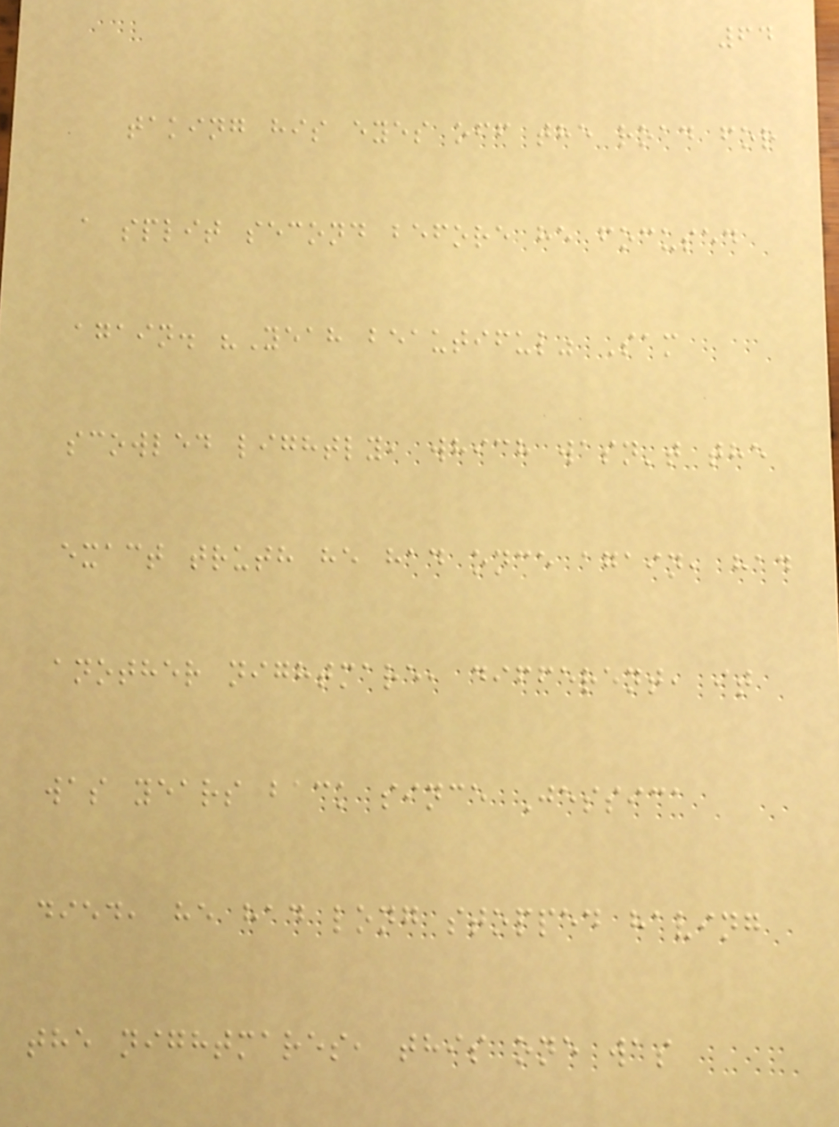64
taking his eyes off the road for
a split second before he focused
again. "Yeah beautiful" Sam
scowled lightly, which wasn't the
exact truth he had once again, had
another nightmare, different, it
was years back since Jessica
died, he had long stopped having
the nightmares, this one was
